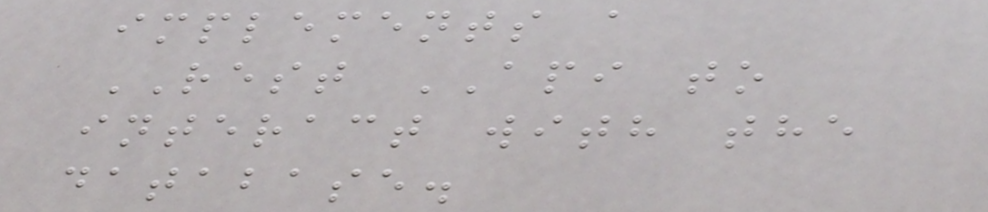implements a
REST API to
interact with the
database.
